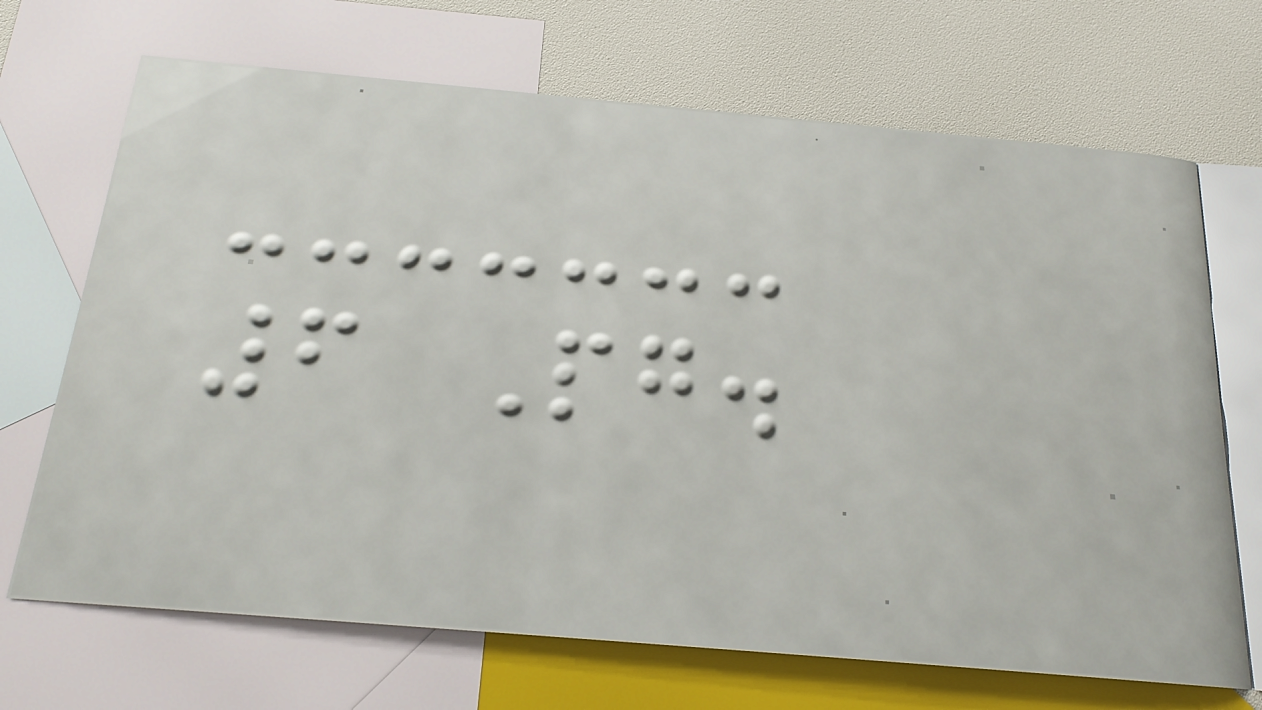6 Pg.
